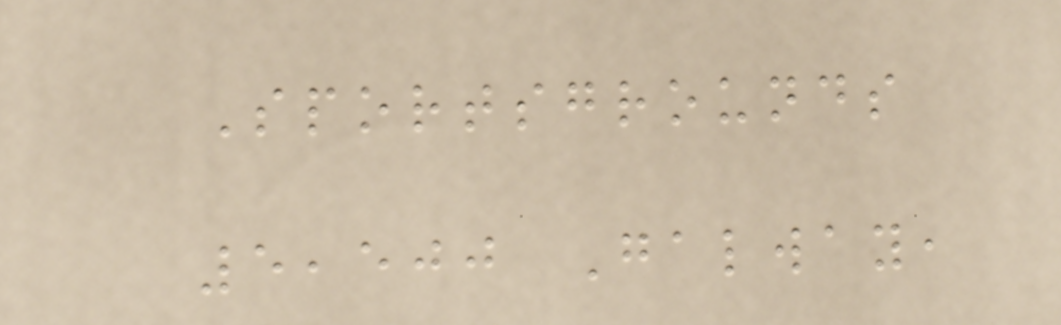Sportsgrounds
5,500 Galway,
